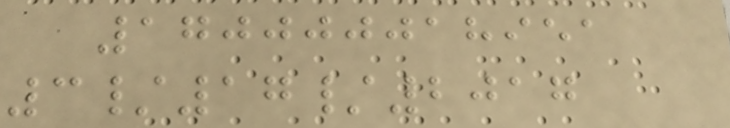170000018951
3/17/2017
